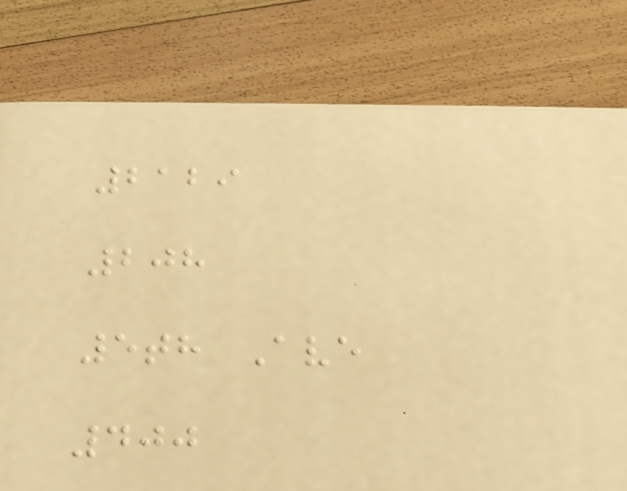2129
208
5th Ave
400
